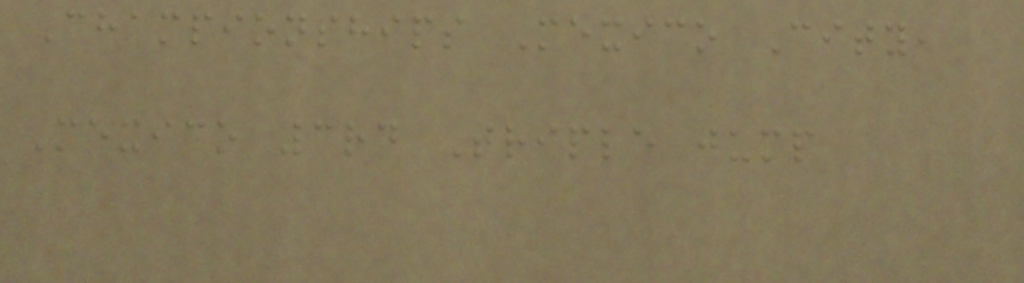Championships Mexico City,
Mexico 3rd Triple jump
